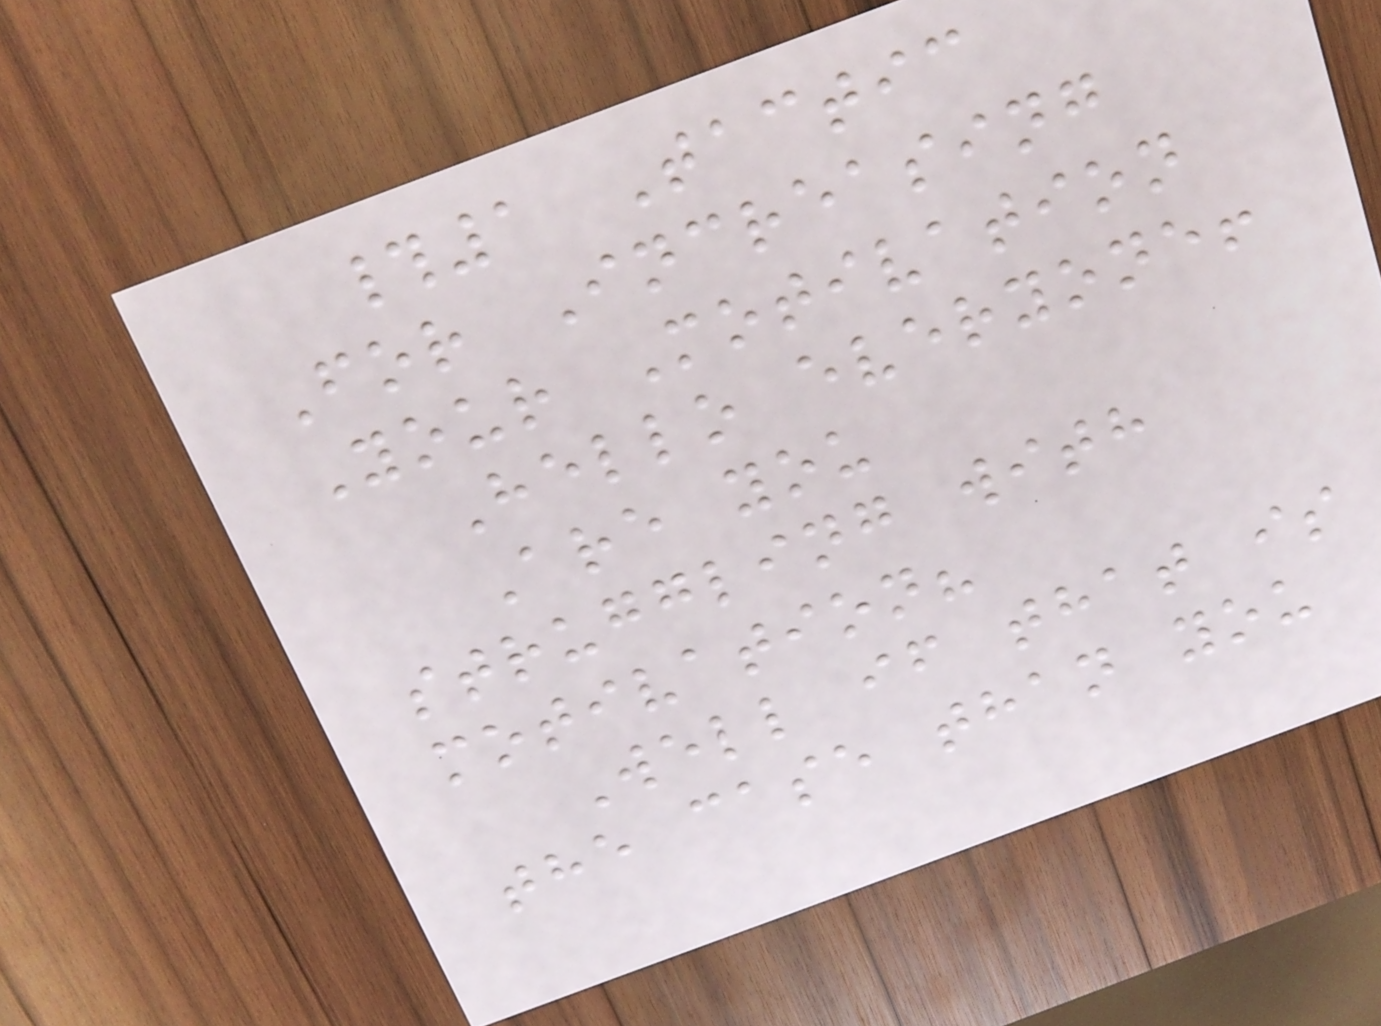#1 Tactic
For Increasing
Your Motivation
Hello everyone!
Are you
struggling with
motivation?
Well if that is
the case than you
